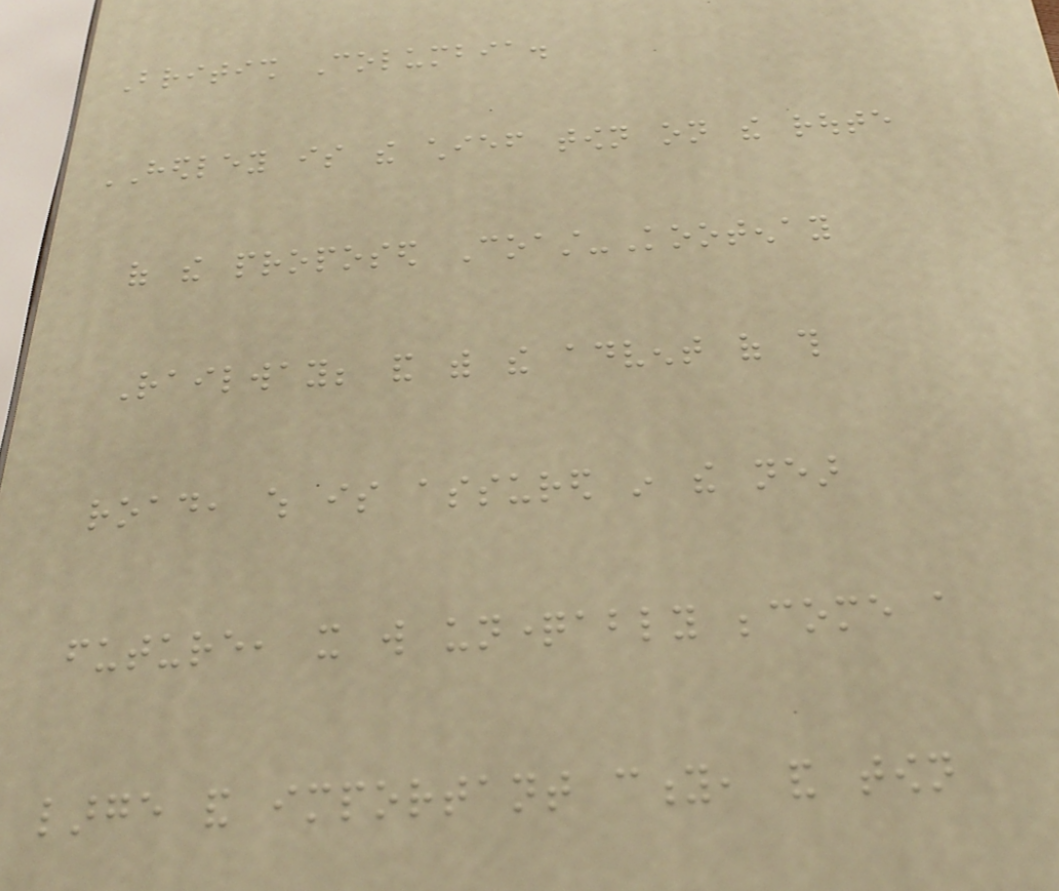British Columbia.
HEDLEY is the chief town on the route
of the proposed Coast-Kootenay
Railway; and with the advent of this
road, which is assured in the near
future, it will unquestionably become a
large and important city, and town
